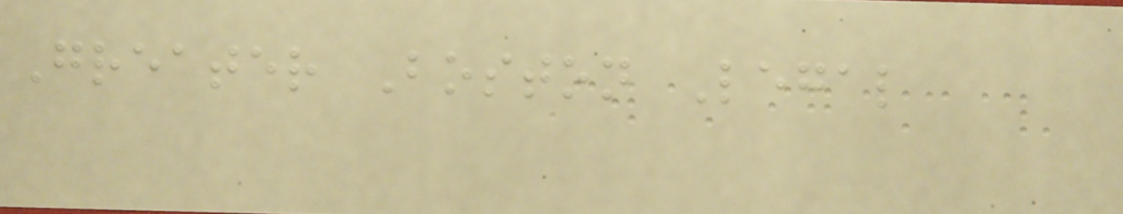Greater Boston Legal
